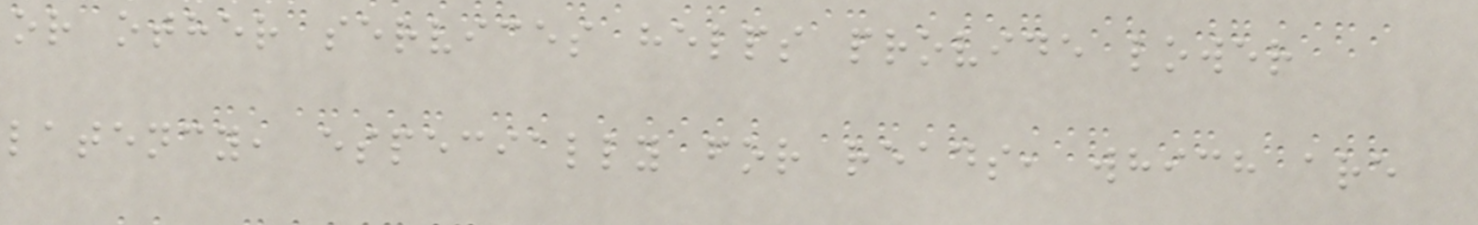or other services helps provide lower
latency, especially for reads, which are
